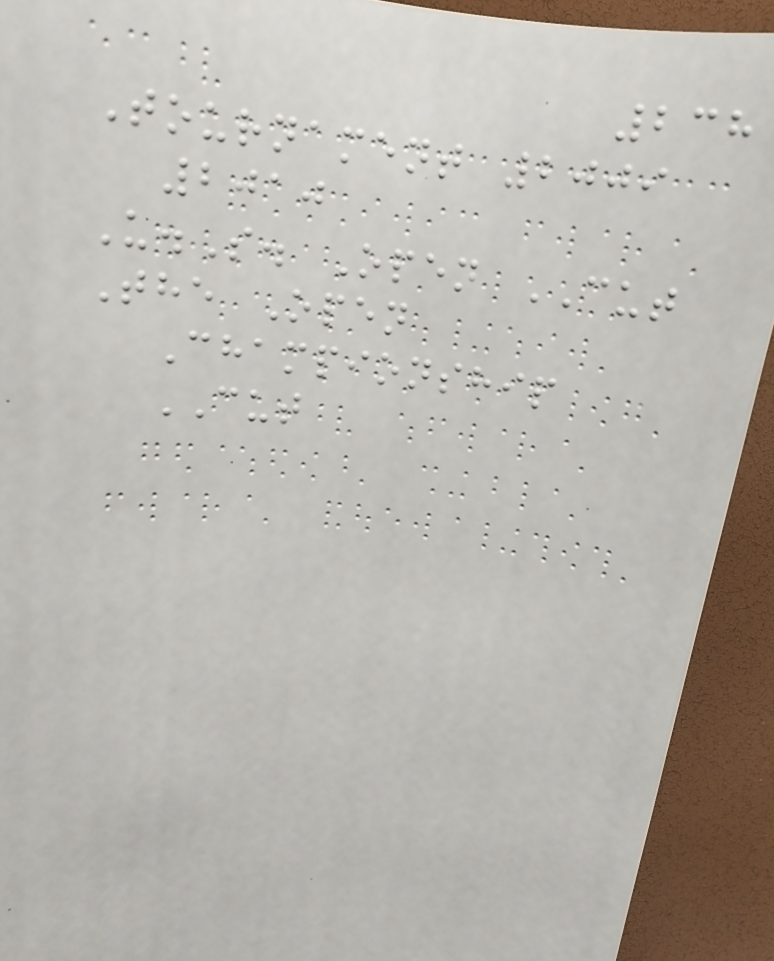238
Tournament 2009
2010
U.S. Open CUT
The Open
Championship
CUT
